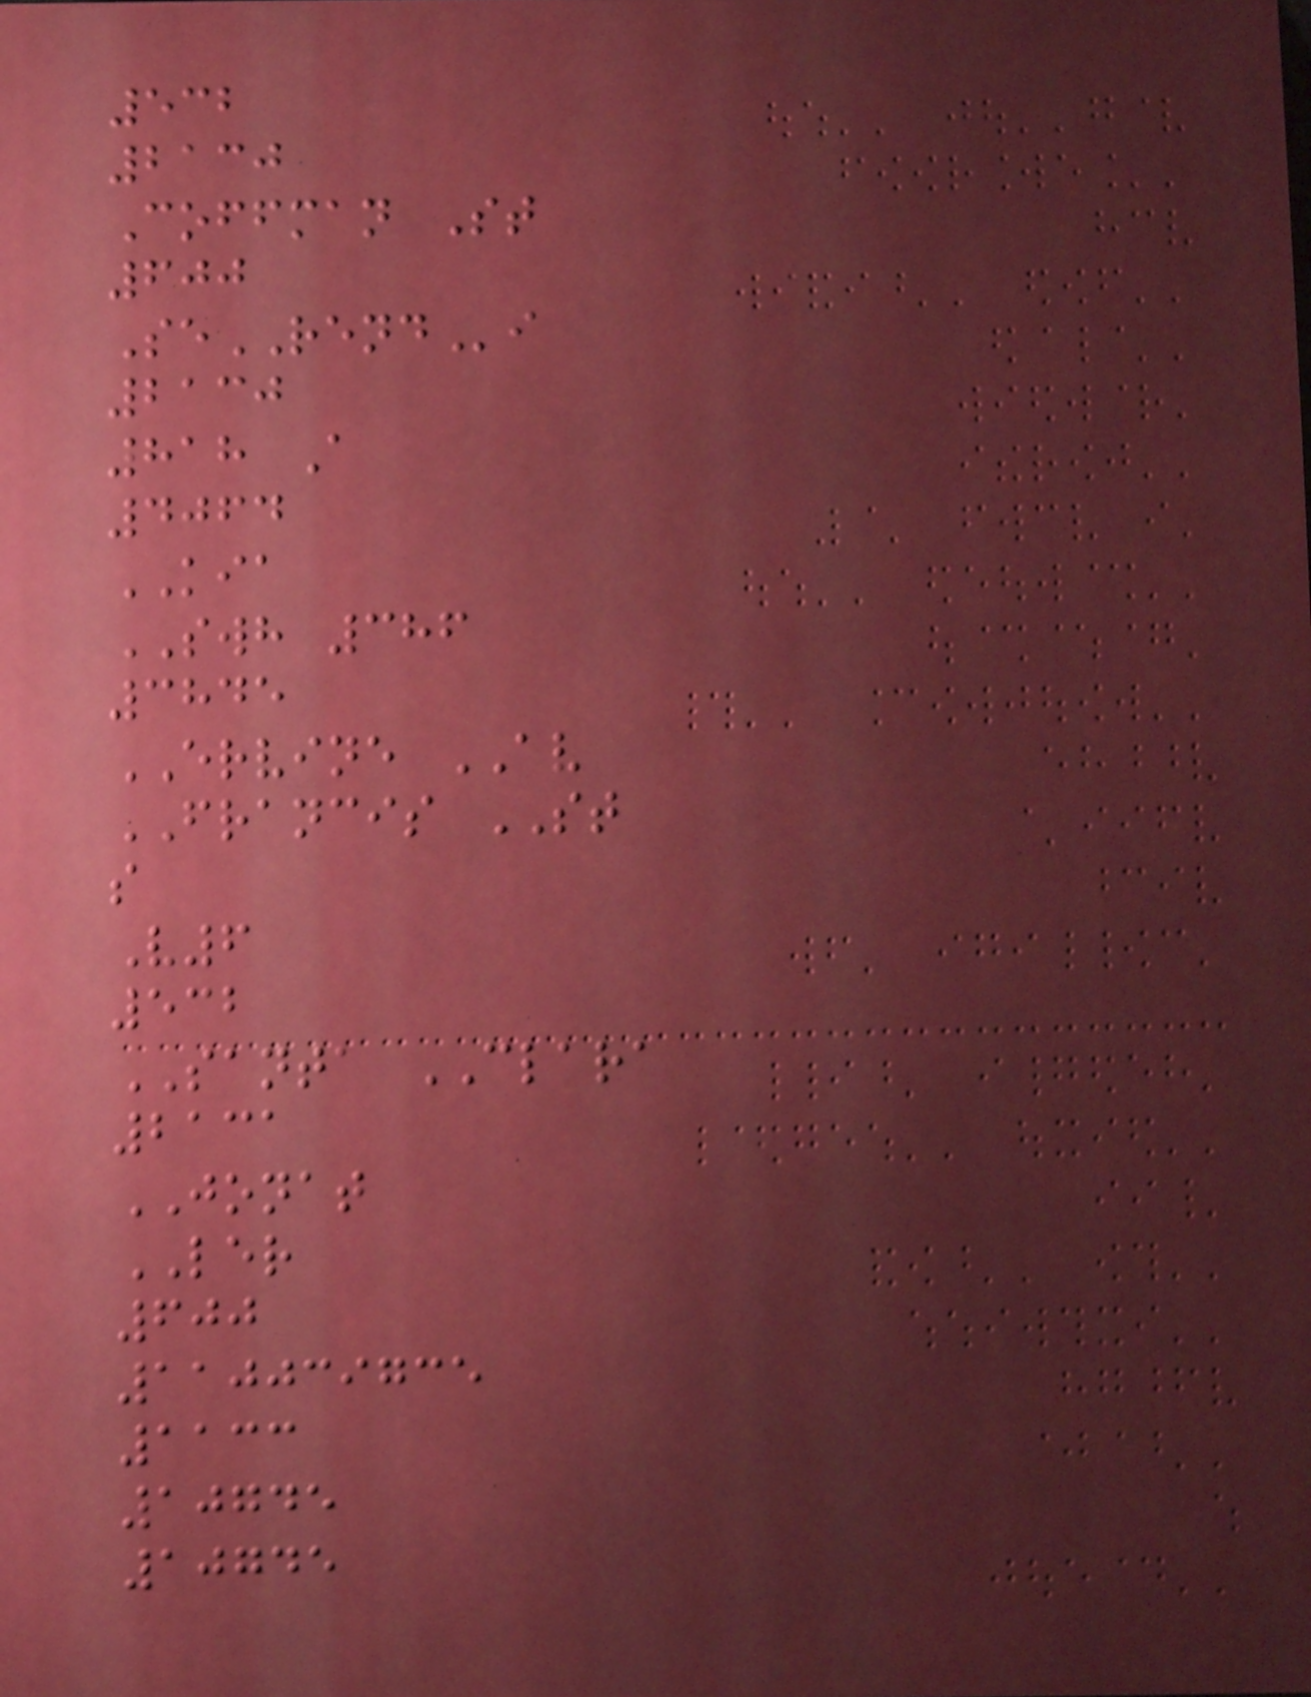532
2130
Coffman St
600
SeRENDi
2130
818 A
4064
KIA
SWH 386
3845
ERVINE AV
FRANCIS ST
s
V6
532
SANTA CLARA
2131
JONAT
LER
600
110039735
1133
10745
10745
